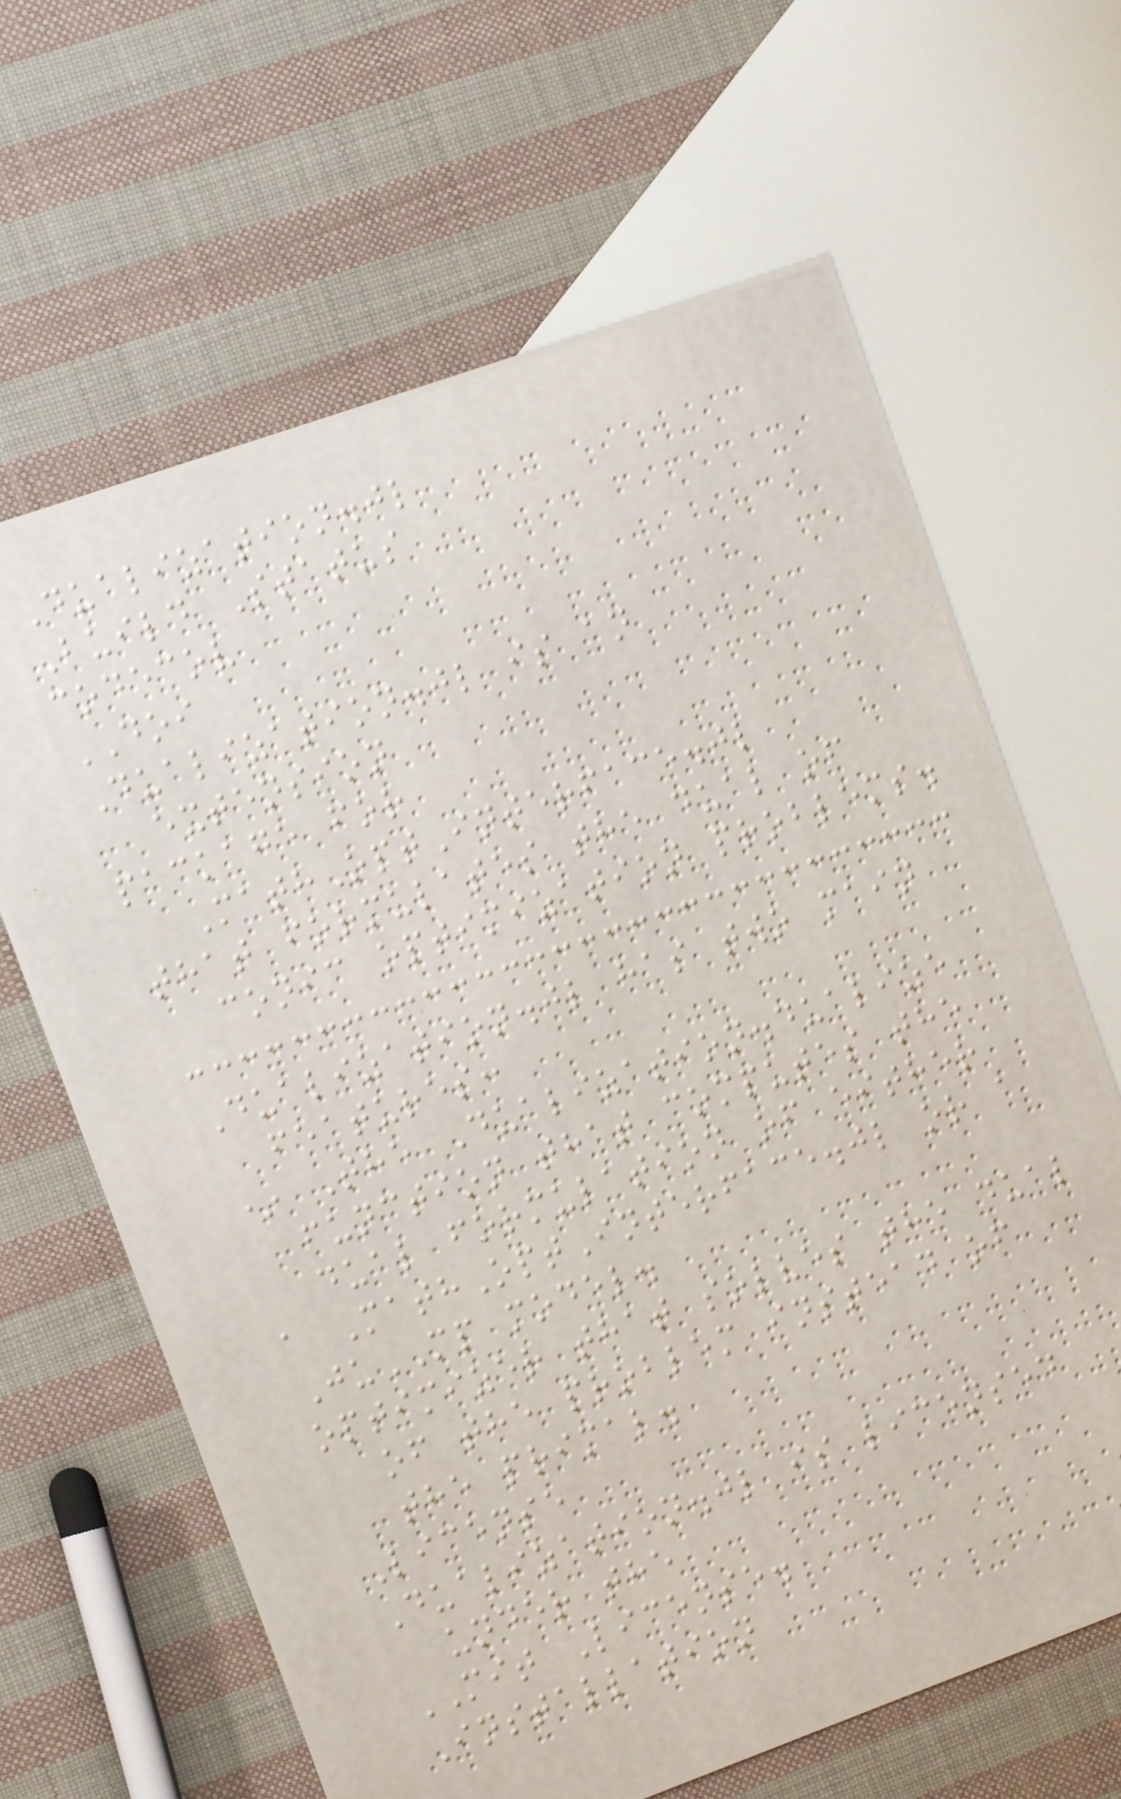Dualization.jl
Build Status
codecov
DOI
Dualization.jl is an
extension
package for
MathOptInterface.jl
that formulates the dual of
conic optimization problems.
Dualization.jl has two main
features:
* The Dualization.dualize
function that computes the
dual formulation of either
a MathOptInterface.jl or a
JuMP model.
optimizer that solves the dual
of the problem instead of
the primal.
License
Dualization.jl is licensed
under the
MIT License.
Installation
